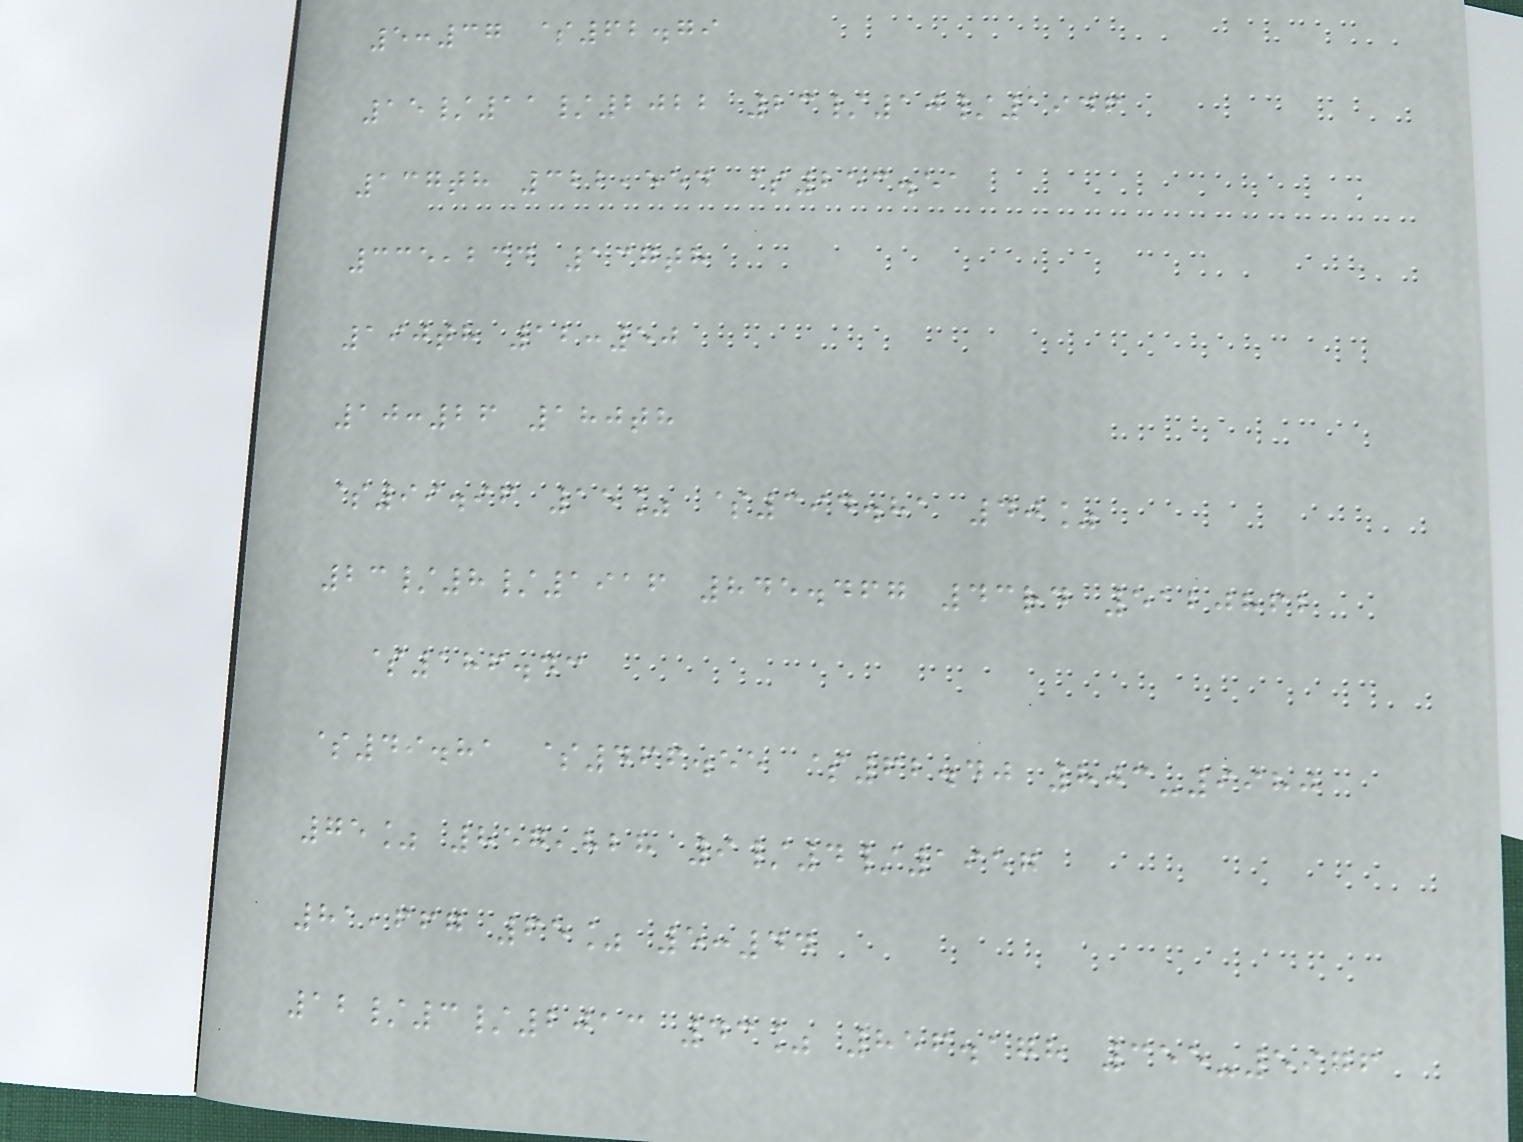5:37 $62.79
15/11/2022 23/10/1946
137th 322,554 $253.51
335,234 137th
190th 12:50
10:26 180th
$99.96 15% $394.81 40%
23/8/1916 845.467 43rd 5120862
$186.43
$49.81 $466.55 $62.40 803-9980
75% 857,828 9/4/1957
81,667 65% 5:44
12/3/2013 43% 856.178 355-5976
